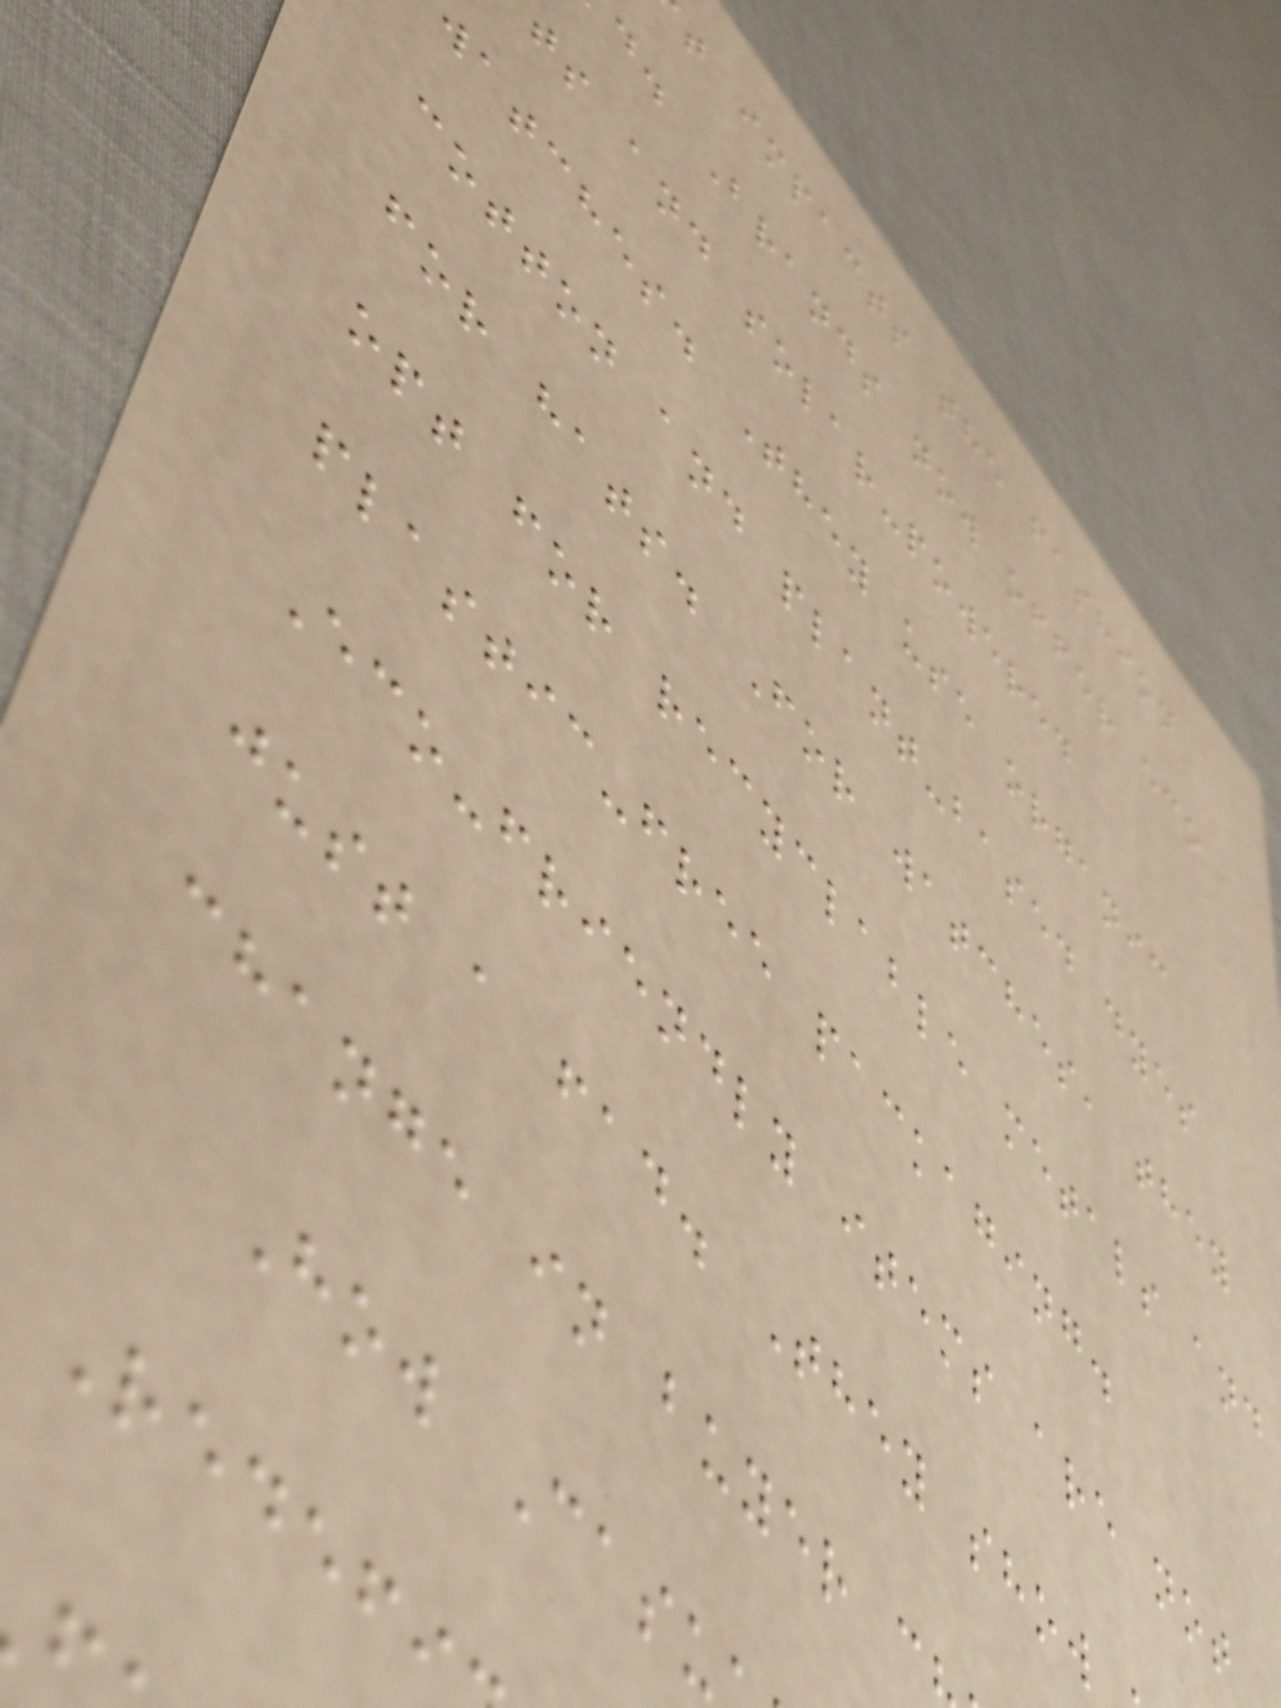t impacts the fashion
d. Brands now offer eco
ts and solar-powered
watches. They use organic
cotton and plant-based dyes
for hats. For watches, they
opt for recyclable metals and
plastic-free packaging.
Eco-friendly items are not
just a fad. They show
change in buyer c
How Casu
Redefi
